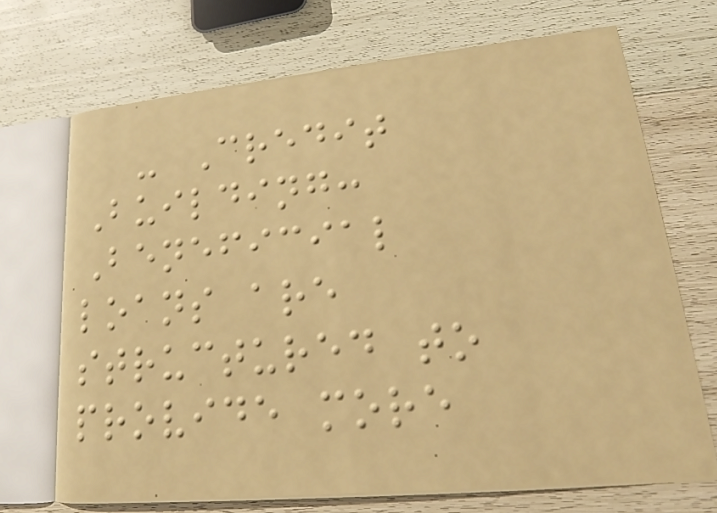- Credit
Building:
Beneficial
loans are
structured to
provide more
